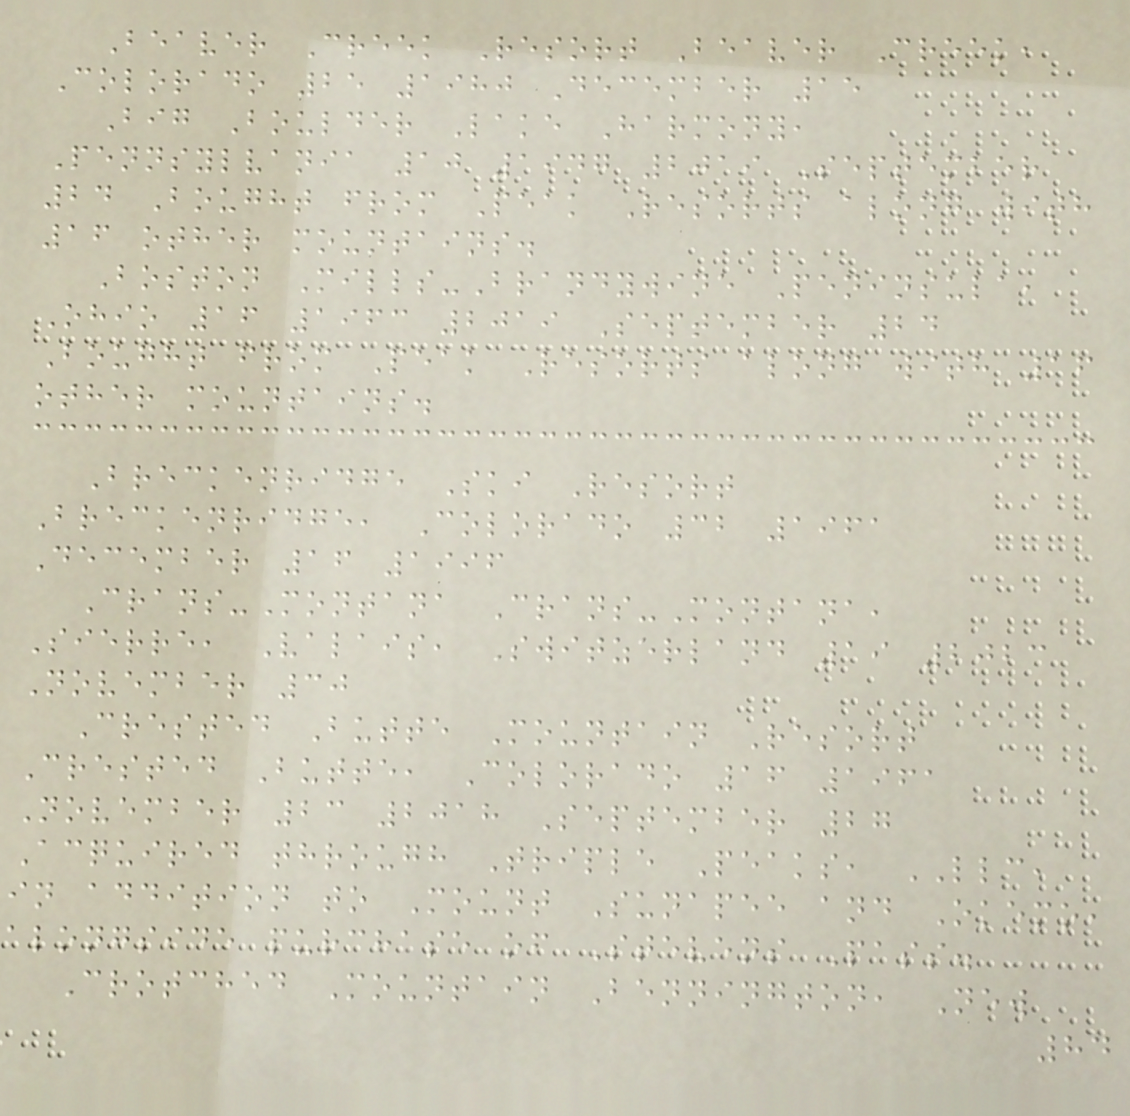Beaver Creek Resort Beaver Creek,
Colorado 25 1980 December 15
Big Boulder Lake Harmony,
Pennsylvania 10 1947 2019 September
24 Bought from Peak Resorts along with
16 other mountains.
Boston Mills-Brandywine Peninsula,
Ohio 16 1963 2019 September 24
Bought from Peak Resorts along with 16
other mountains.
Breckenridge Ski Resort
Breckenridge, Colorado 32 1961
December 16 1996
Crans-Montana Crans-Montana,
Sierre, Valais, Switzerland 19 2023
November 30
Crested Butte Mountain Resort
Crested Butte, Colorado 16 1961
November 23 2018 September 27
Acquired through Triple Peaks, LLC,
in addition to Mount Sunapee and Okemo,
alongside purchase of Stevens Pass.
Crotched Mountain Bennington, New
84
